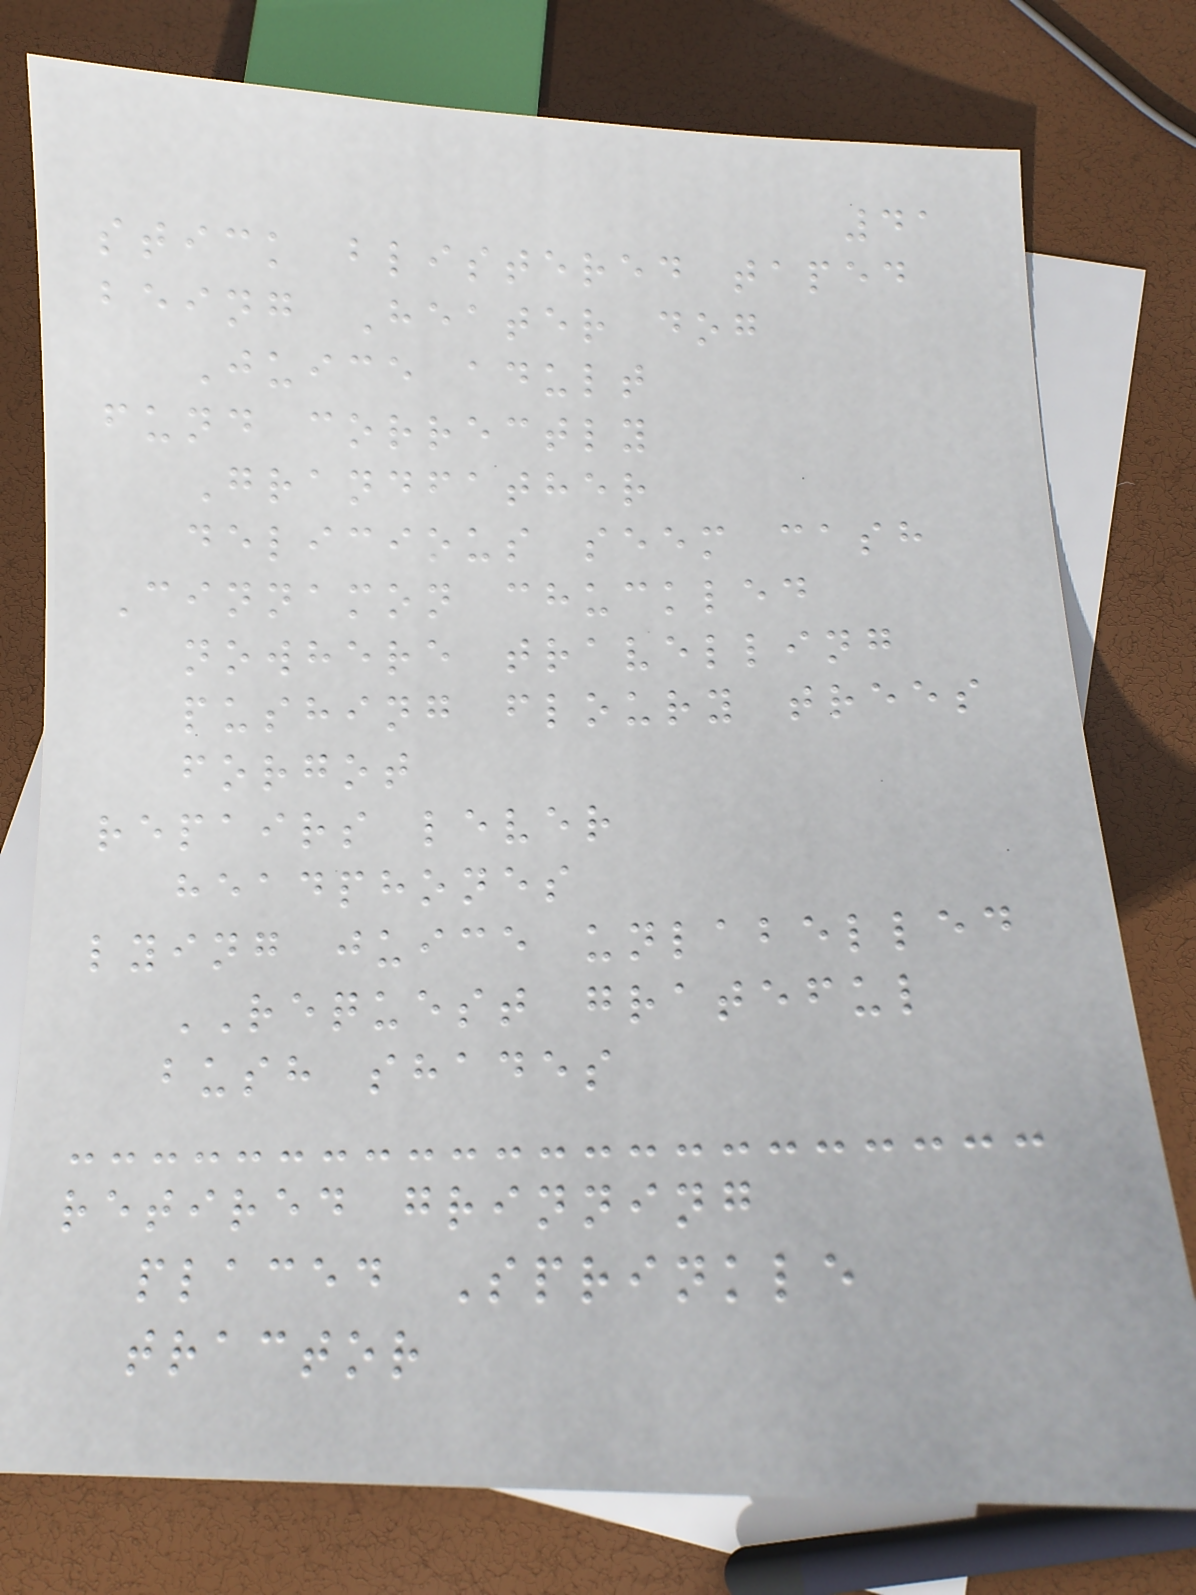41
stick blistered taped
being Heater dog
Juice adult
fund correctly
Grandfather
delicious seem cash
Cinnamon chuckled
nowhere travelling
pushing floury trees
forgot
repairs lever
headphones
lying juice unlabelled
REQUEST grateful
bush shades
retired grinning
placed Sprinkle
tractor
